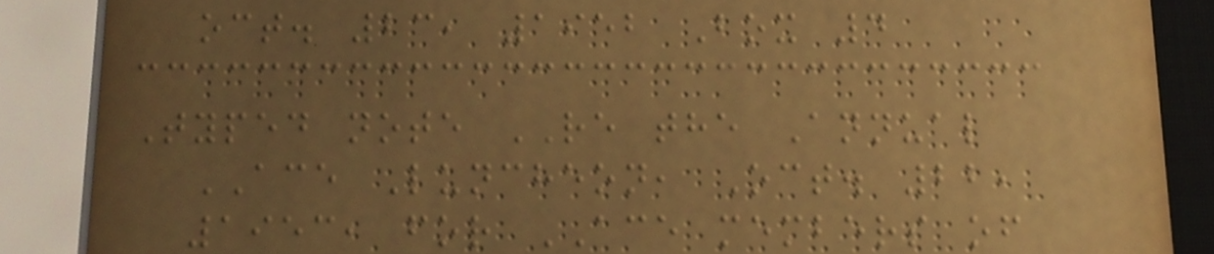oct. 23, 1952 Box 4
Typed note RE the Annual
ACE Luncheon, Oct. 22,
1953, for ACE members of
